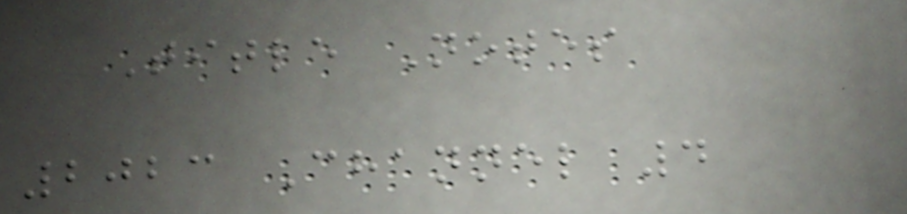Title Notes
2023 Channel 4
